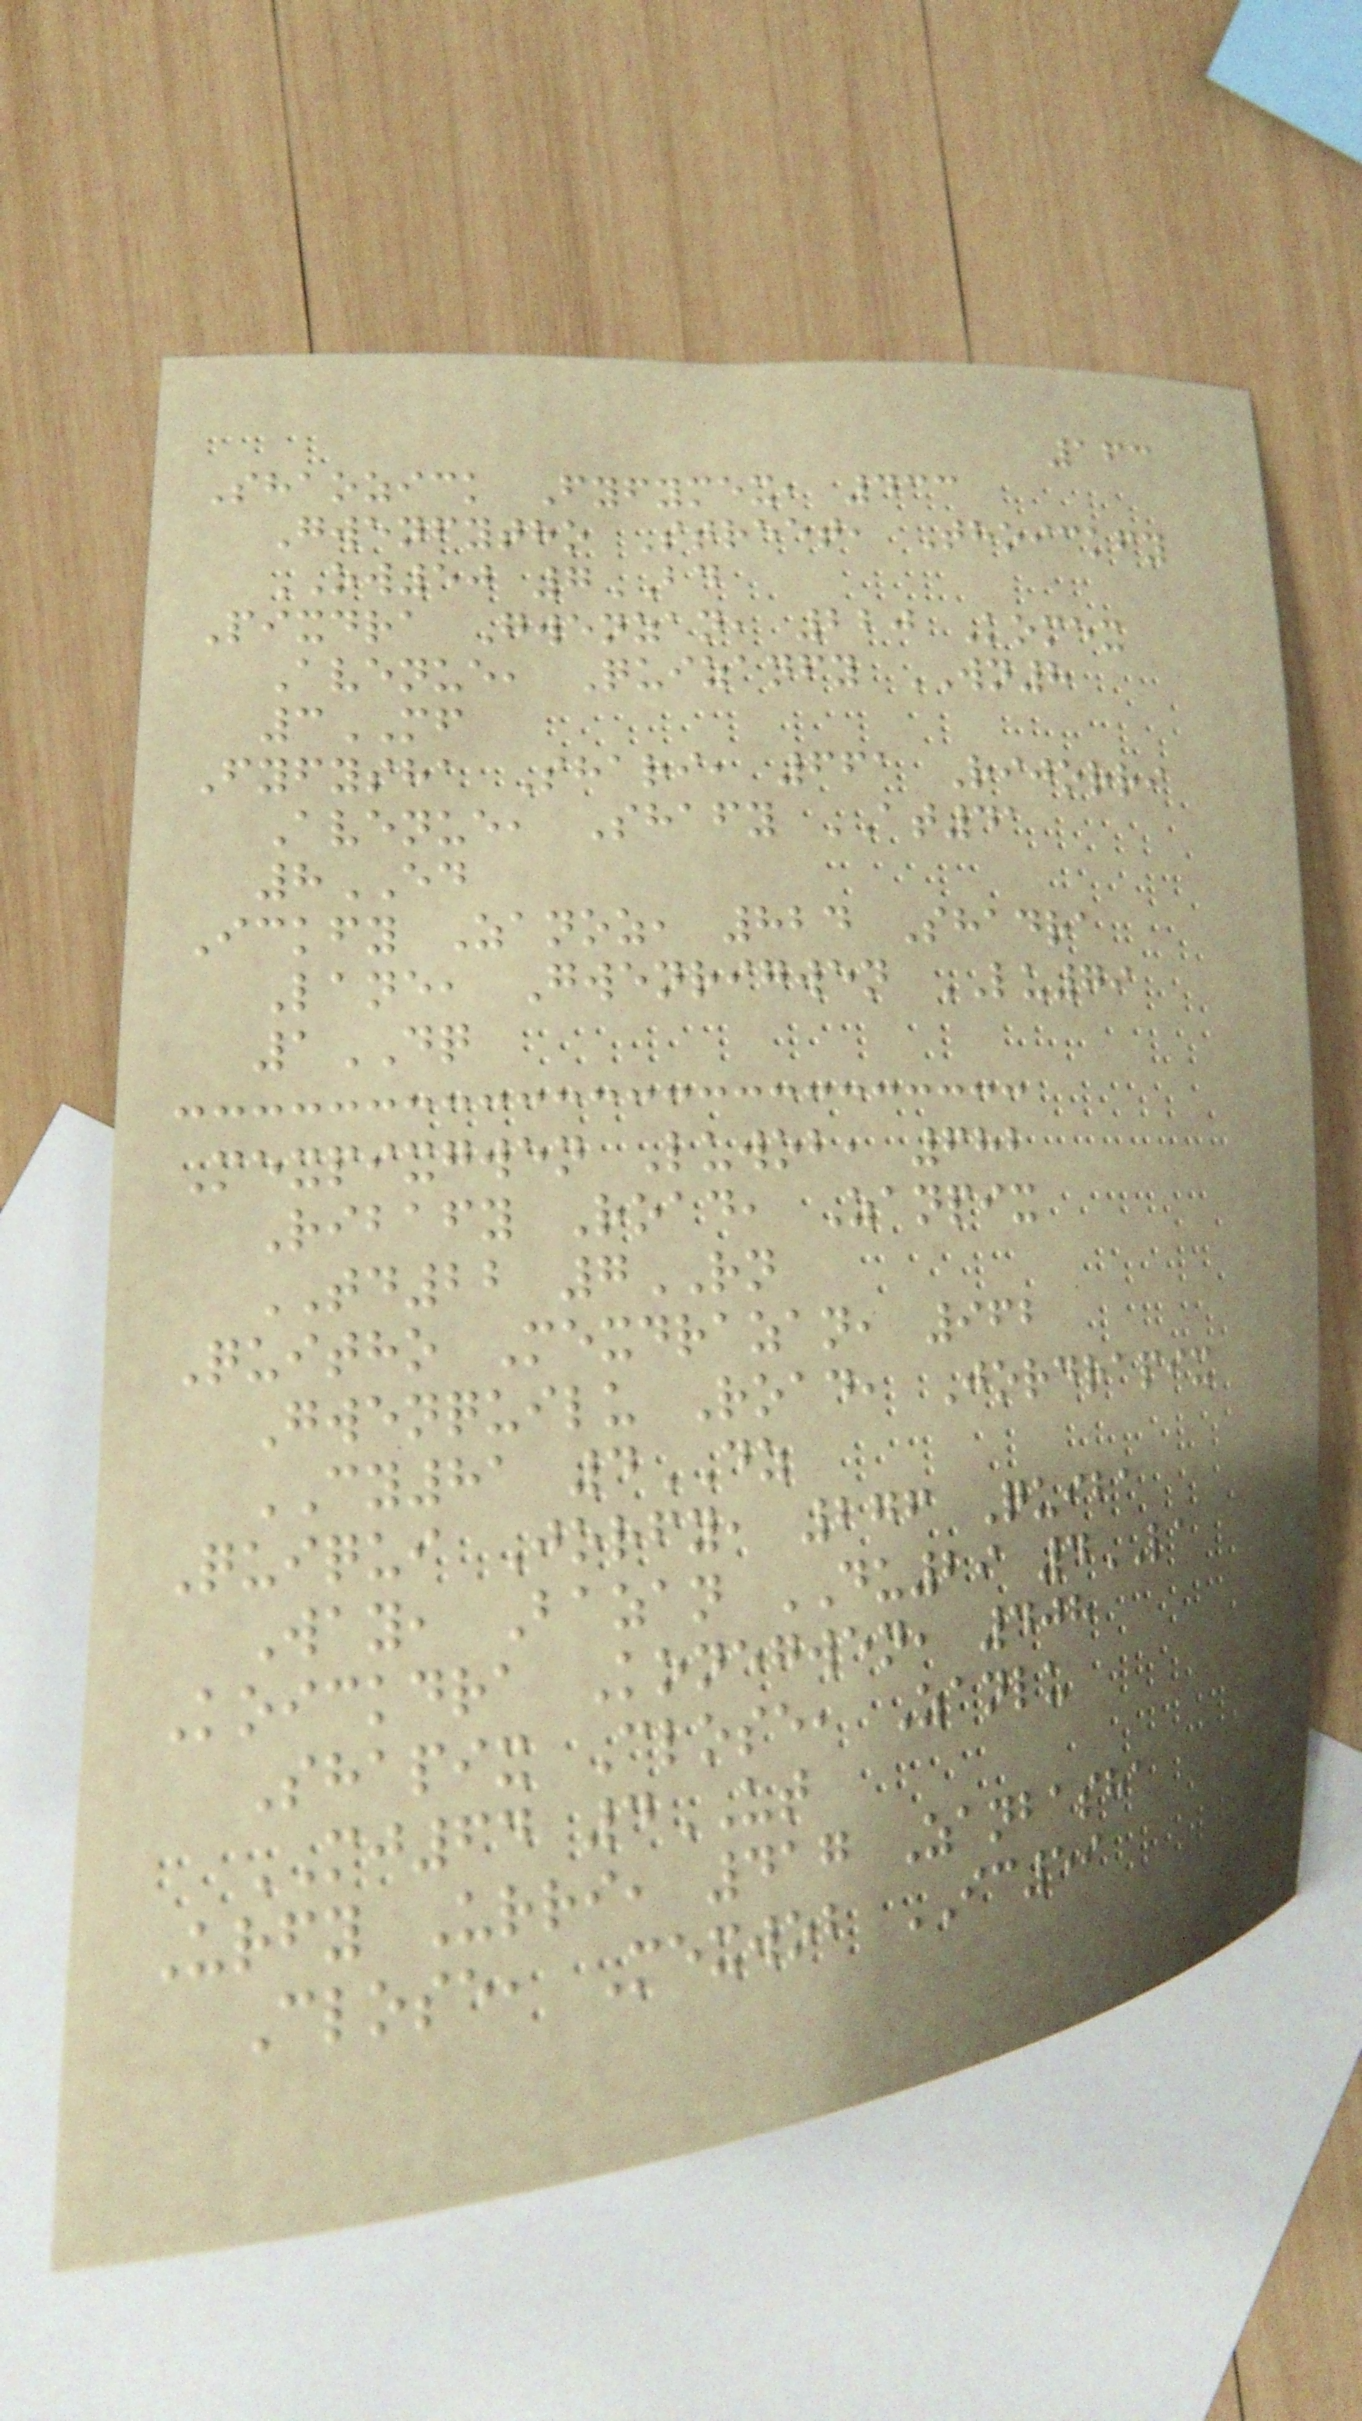163
Shaozick Fyfymex, 433
Gwenfytho Street, Thoickfy
OW50 7BD
Pixdra Gwenzan, 220 Komex
Avenue, Quizanfy WN8
3MF
Fyfysha Shari, 661 Rijorri
Avenue, Shafy AT41
8ED
Ickfy Zanoz, 824 Shadra
Lane, Gwenrigwen LU79
1DQ
Mexpixgwen Luwob, 682
Ribafy Road, Zanpix
TD22 7RN
Quitho Mexdrazan, 962
Gwenquilu Road, Jordrapix
CY81 4DZ
Quiqui Jorfy, 276 Quiba
Way, Bazan DU29 4LA
Koickdra Konegwen, 408
Shapix Close, Zanlu
MJ64 4UT
Urfy Urri, 417 Zanbasha
Close, Mexwob IC59
